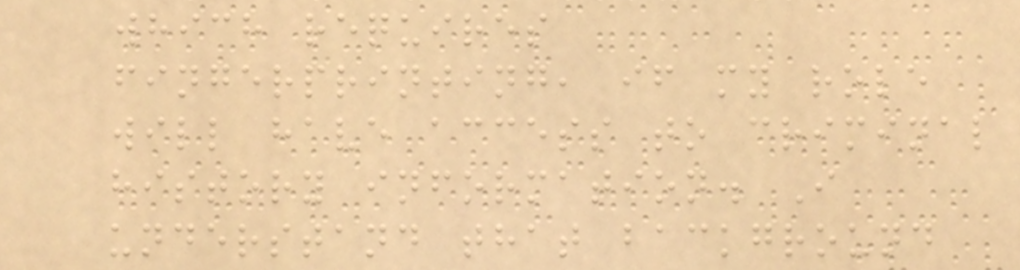which requires
fingerprinting, if my role
will have access to criminal
history information. I
understand that background
